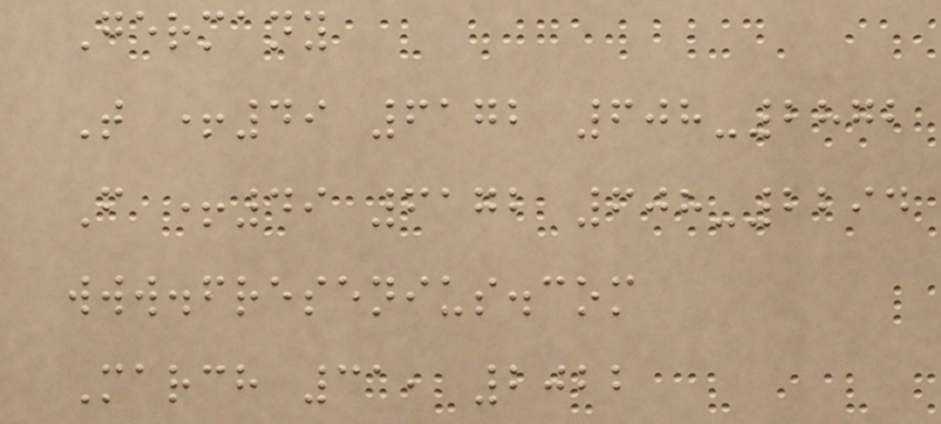Germany
T +49 6172 608-2872
F +49 6172 608-2294
www.fresenius.com
March 31, 2022
